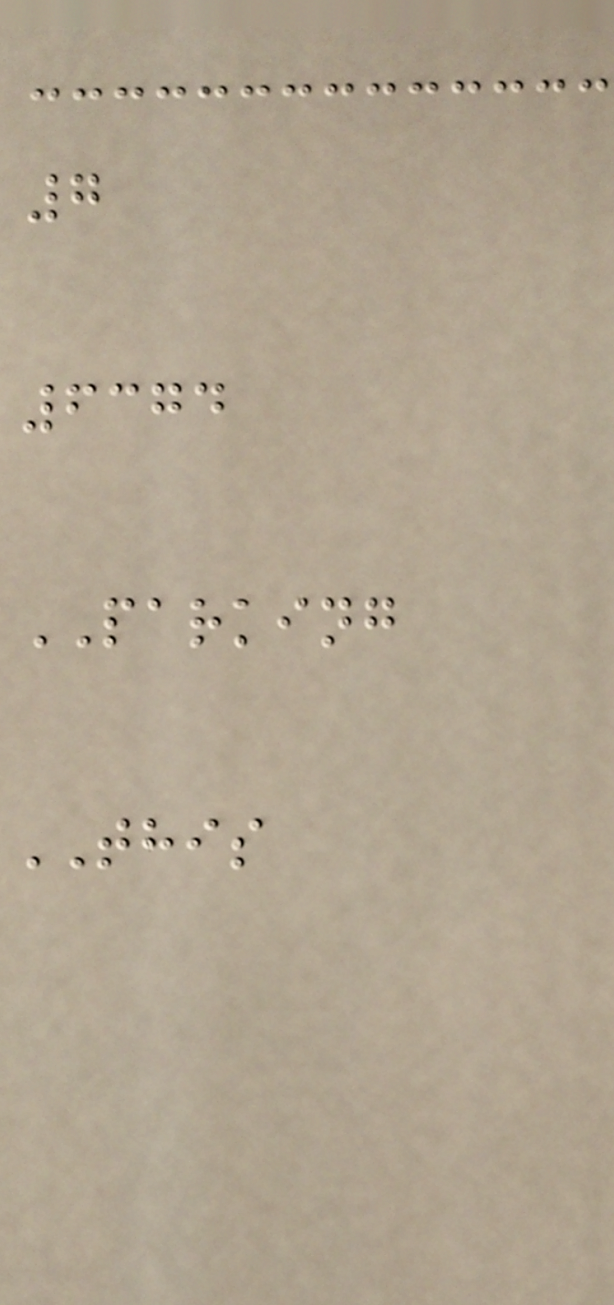7
6374
PARKING
THIS
